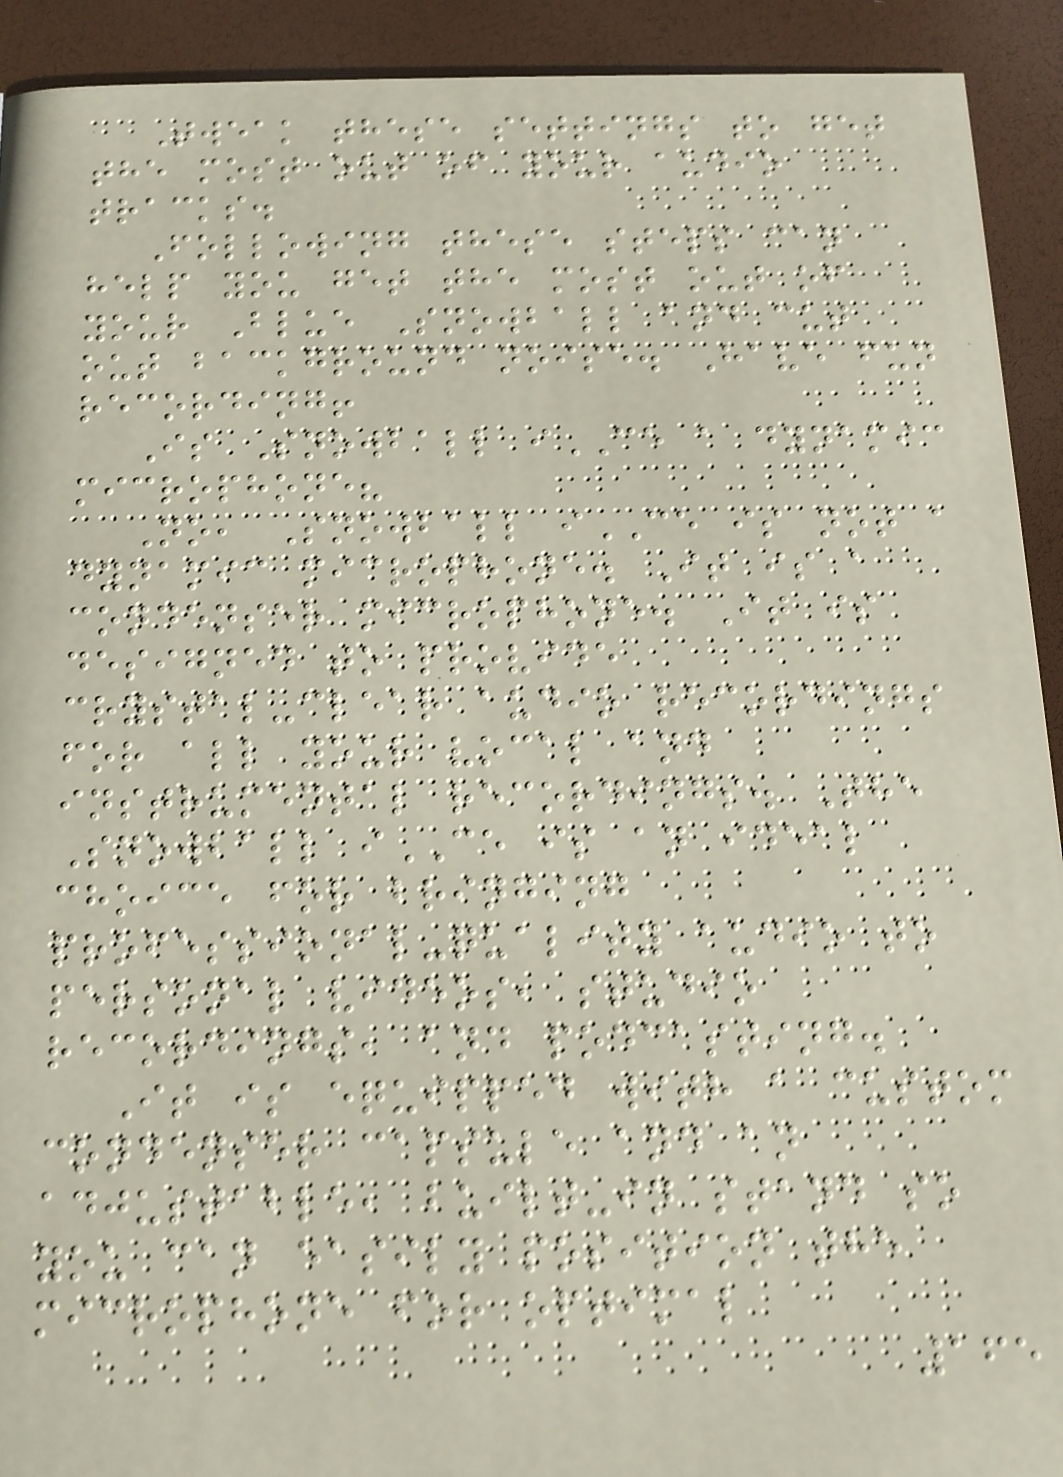Tweak these settings to get
the most out of your audio
tracks.
Following these steps can
help you get the most out of
your Blue Snowball and cut
out background noise. Have fun
recording!
Is Snowball iCE a dynamic
microphone?
No, Snowball iCE is not a
dynamic microphone. It is a
condenser microphone. It is
designed to provide
crystal-clear audio recordings
for all your vocal and
instrumental recordings. The
Snowball iCE is an ideal
choice for bringing
professional-quality audio to
personal videos, studio
recordings, and podcasting.
It is equipped with a custom
condenser capsule and an
adjustable, built-in stand so
you can easily position the
microphone for optimal
165
